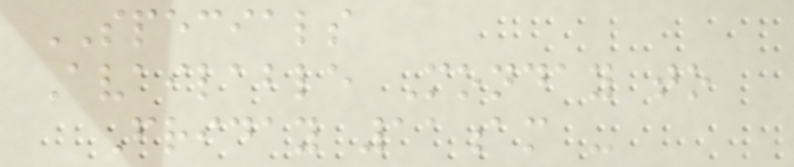SPECIALS
Available Monday to
Friday 11am -
